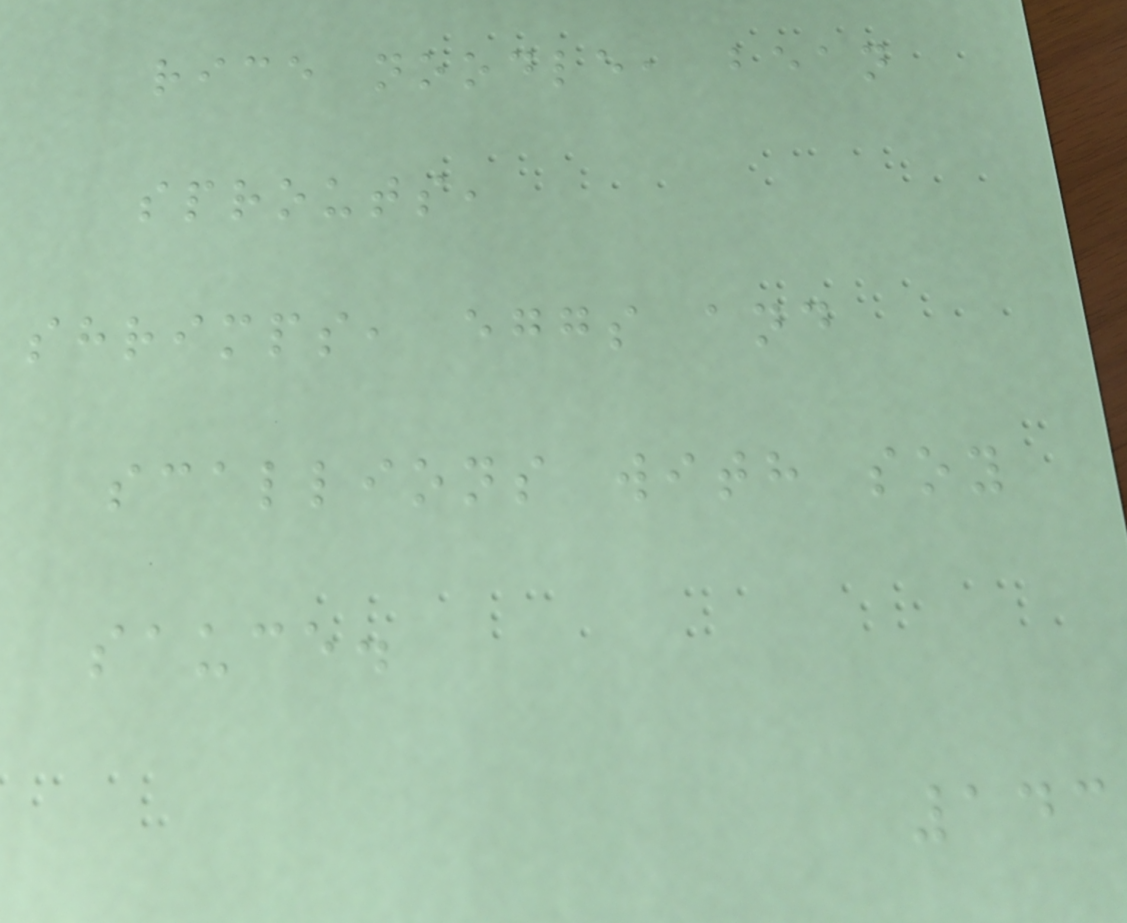rice noodle, bean
sprouts,
shrimps, eggs and
scallions with soy
sauce.
143
